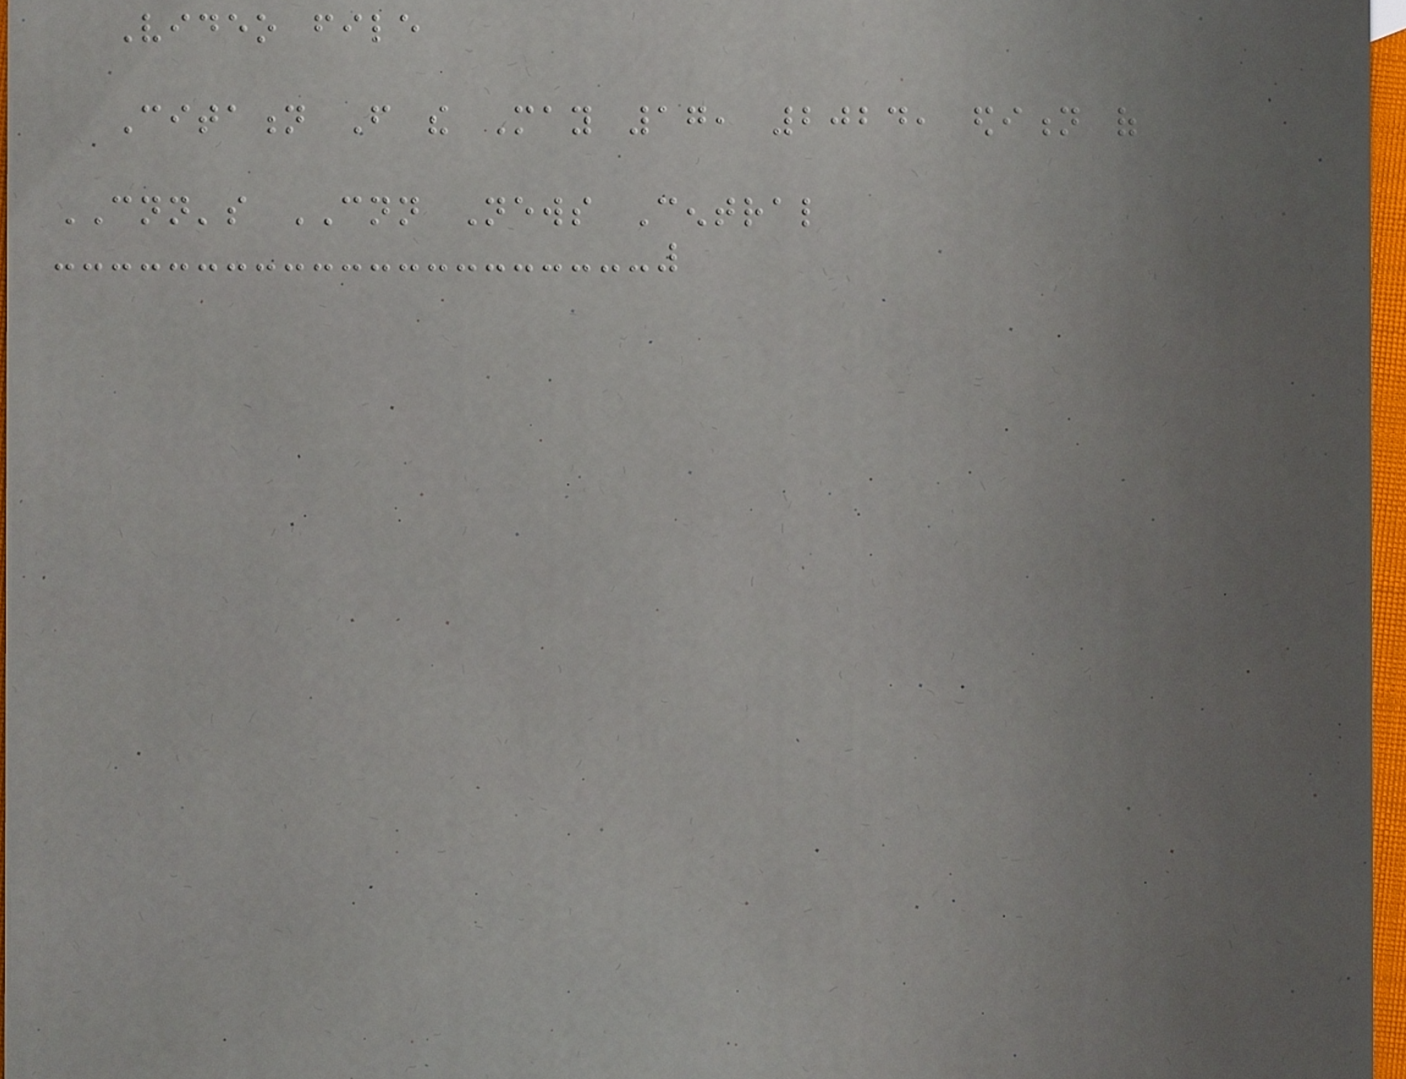Video file
Citation From the May 17, 2024, edition of
CNN's CNN News Central
